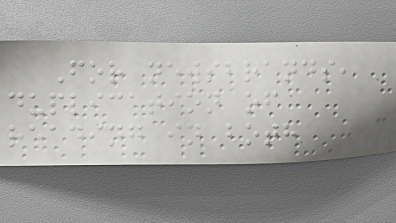For newsbrands,
duplication of
reading in both
